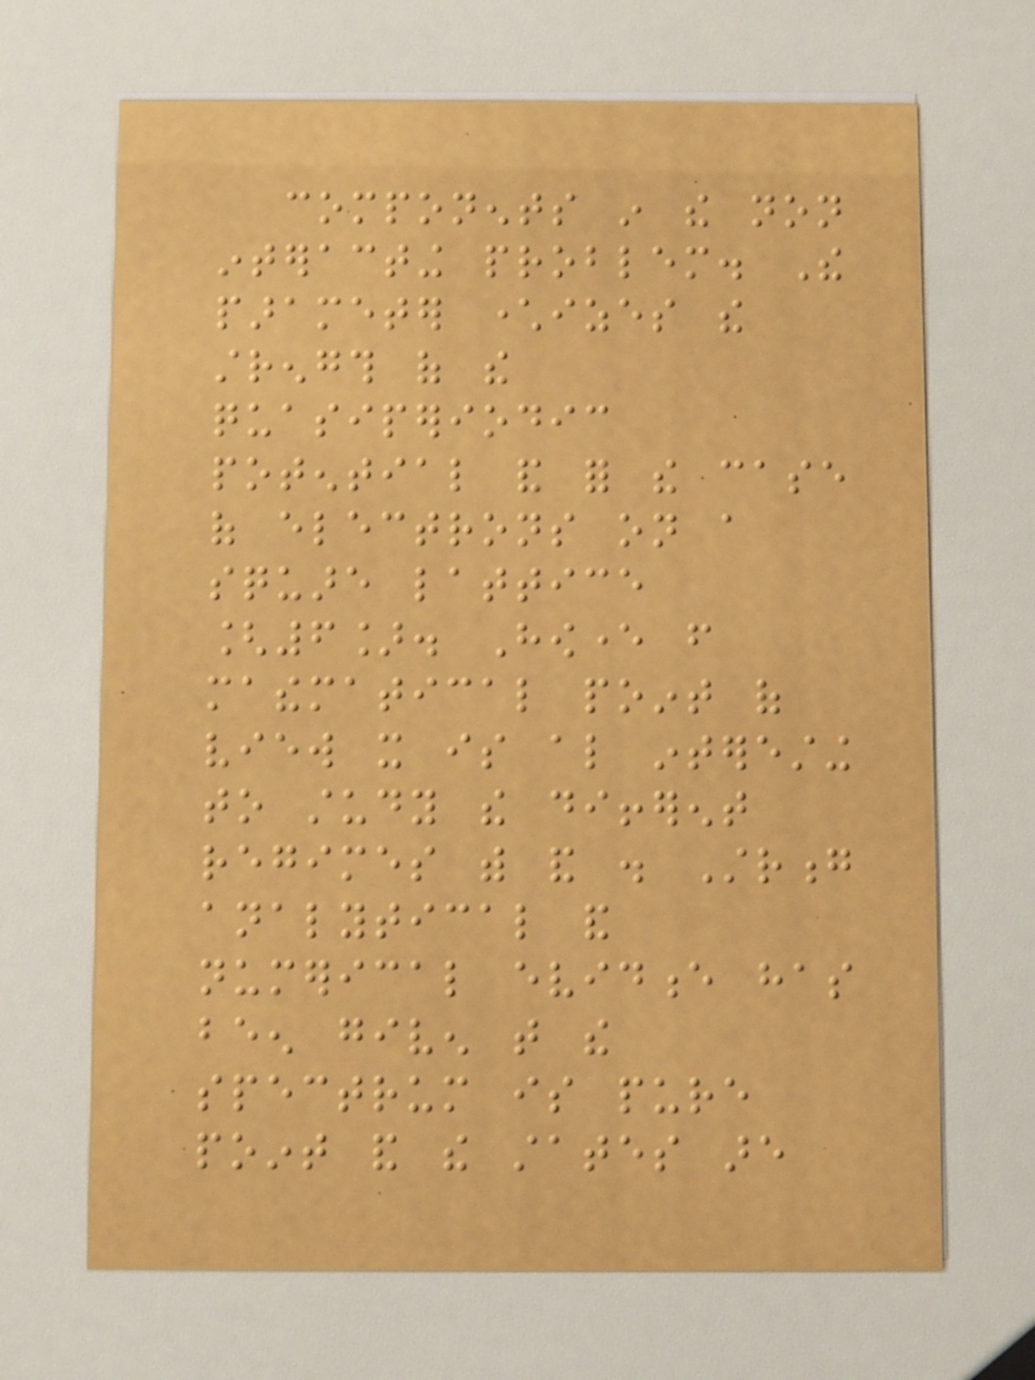components in the non
interacting problem. The
parameter characterizes the
strength of the
quasiperiodic
potential and for the case
of electrons on a
square lattice
[6]. However from
mathematical point of
view it is also interesting
to study the different
regimes with and . Strong
analytical and
numerical evidence has
been given that the
spectrum is pure
point and the states are
